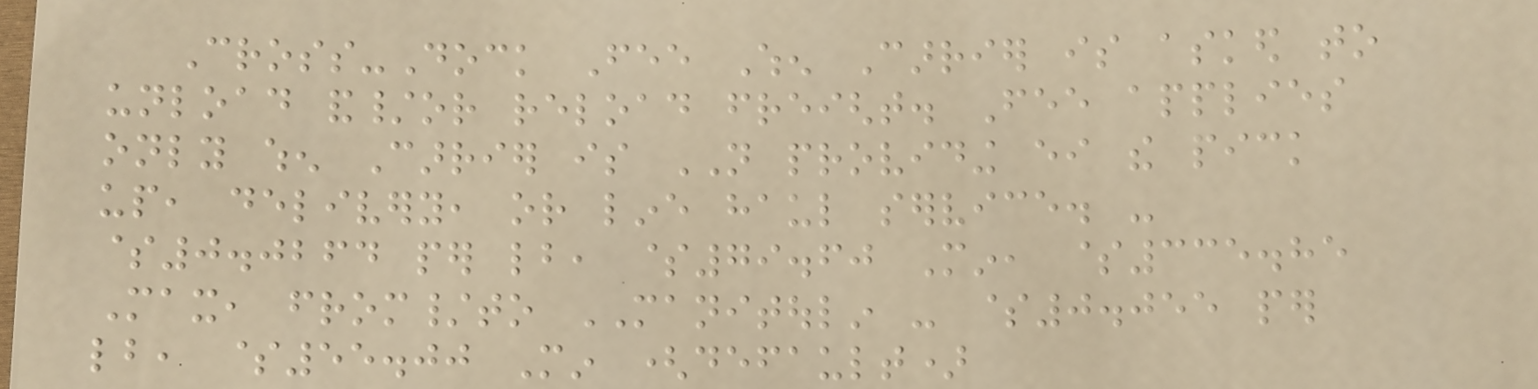Cross-Dock Fee When Carrier is asked to
unload and/or reload freight. Fee applies
only when Carrier is NOT providing either the pick
up, delivery, or line haul service. -
$0.0264 per lb, $79.60 Min, $335.85
Max, from/to MANITOULIN - $0.055 per
lb, $55.00 Min (default)
